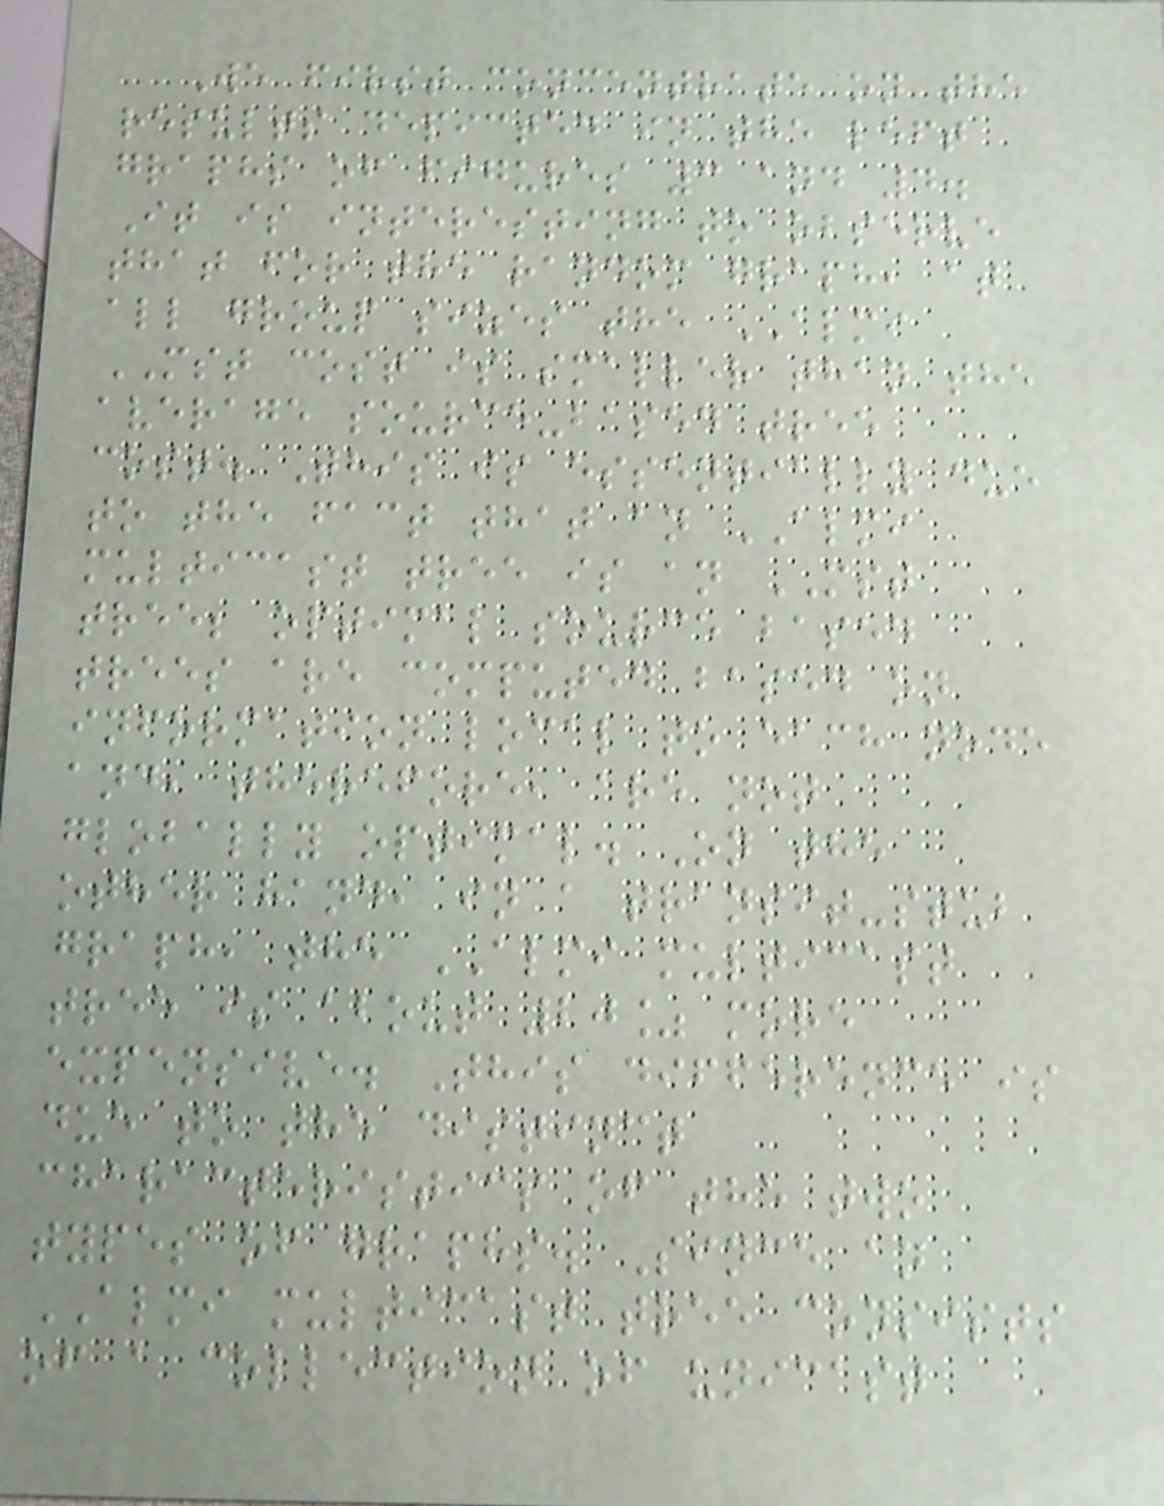We first concentrate on the
results depicted in the left
graphs of figures 3 and 4.
It is interesting to observe
that for the random graph, at
all group sizes the ALMI
MST cost is smaller than the
average source-based tree
cost. This is essentially due
to the fact that an ALMI
multicast tree is an MST
tree; optimal source based
trees are computed based on
information local to each node
and, therefore, are not
globally optimal. On the
other hand, in a transit-stub
graph, the ALMI multicast
tree is about 20% more
expensive. This difference is
due to the distinct
characteristics of the two
types of graphs. Since an
ALMI multicast tree consists
of a collection of unicast
